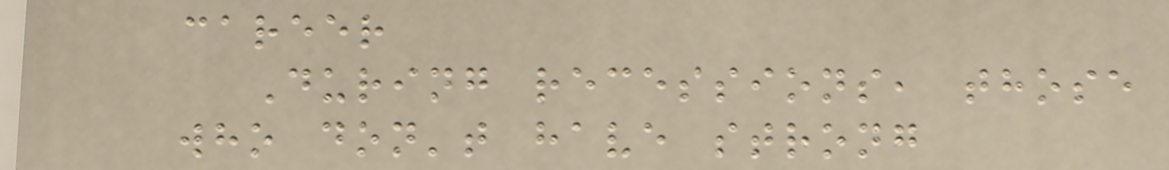career
During recessions, those
who don't have strong
